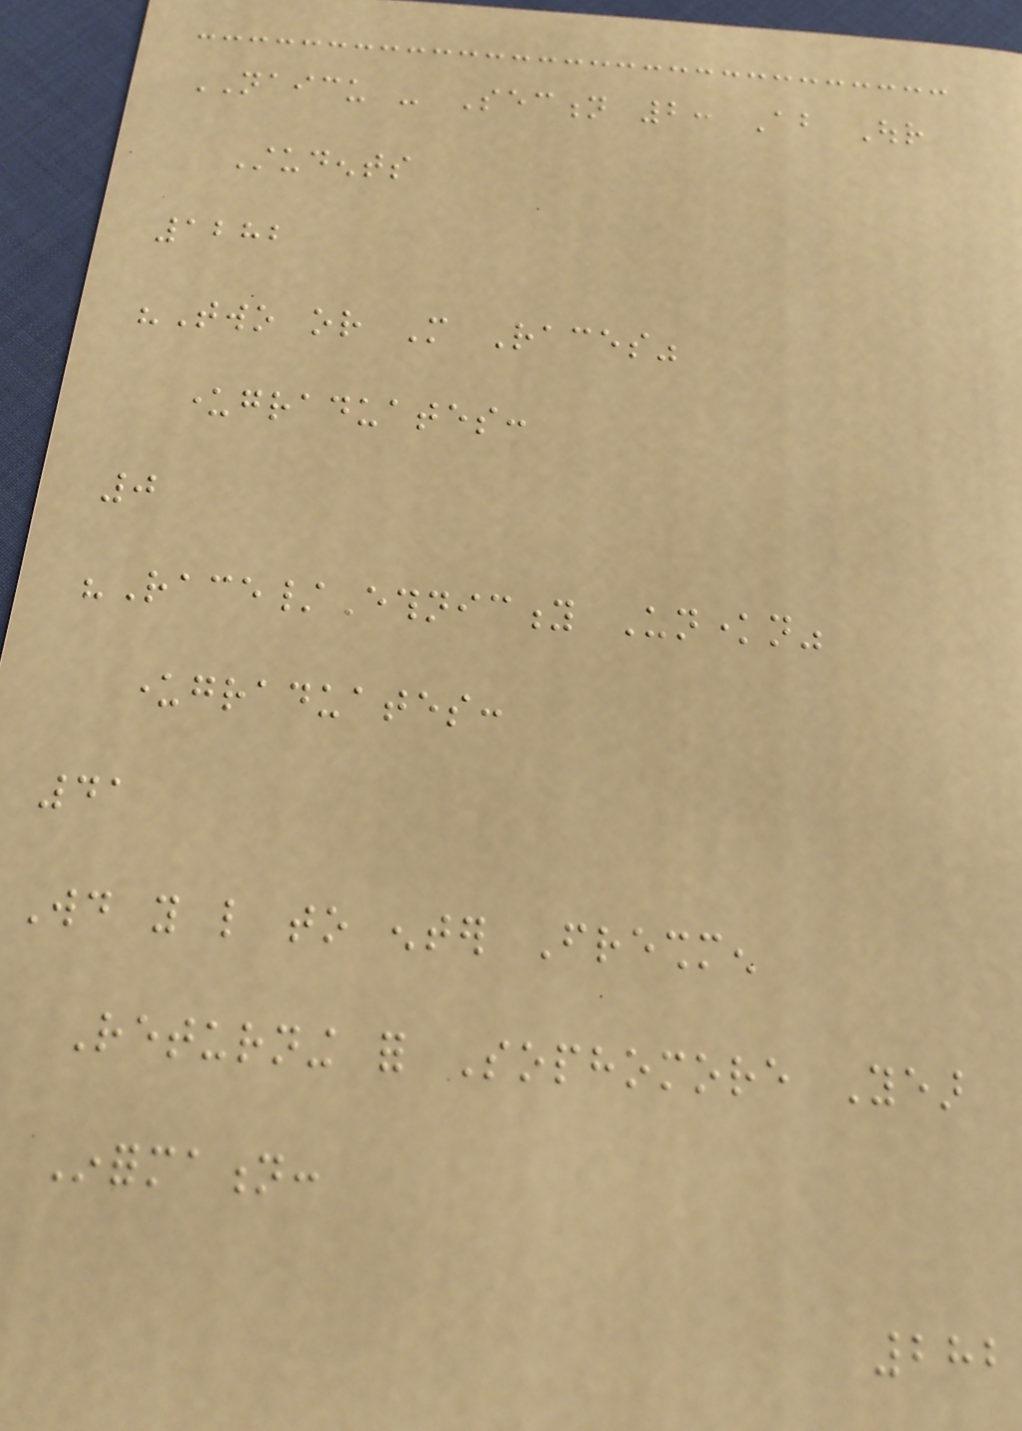NAICU - Section 2: About Our
Students
1282
"Two or More Races"
undergraduates:
0
"Race/Ethnicity Unknown"
undergraduates:
41
Would you like to enter Freshmen
Returning for Sophomore Year
Information:
282
